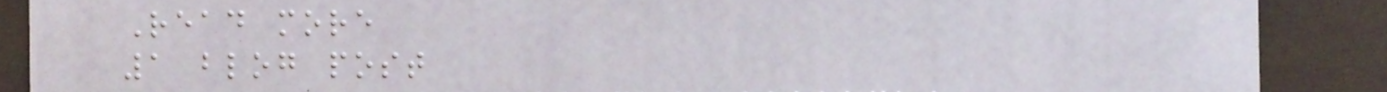Read more
1 blog post
